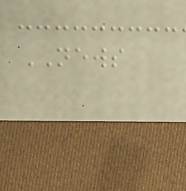NEWS
